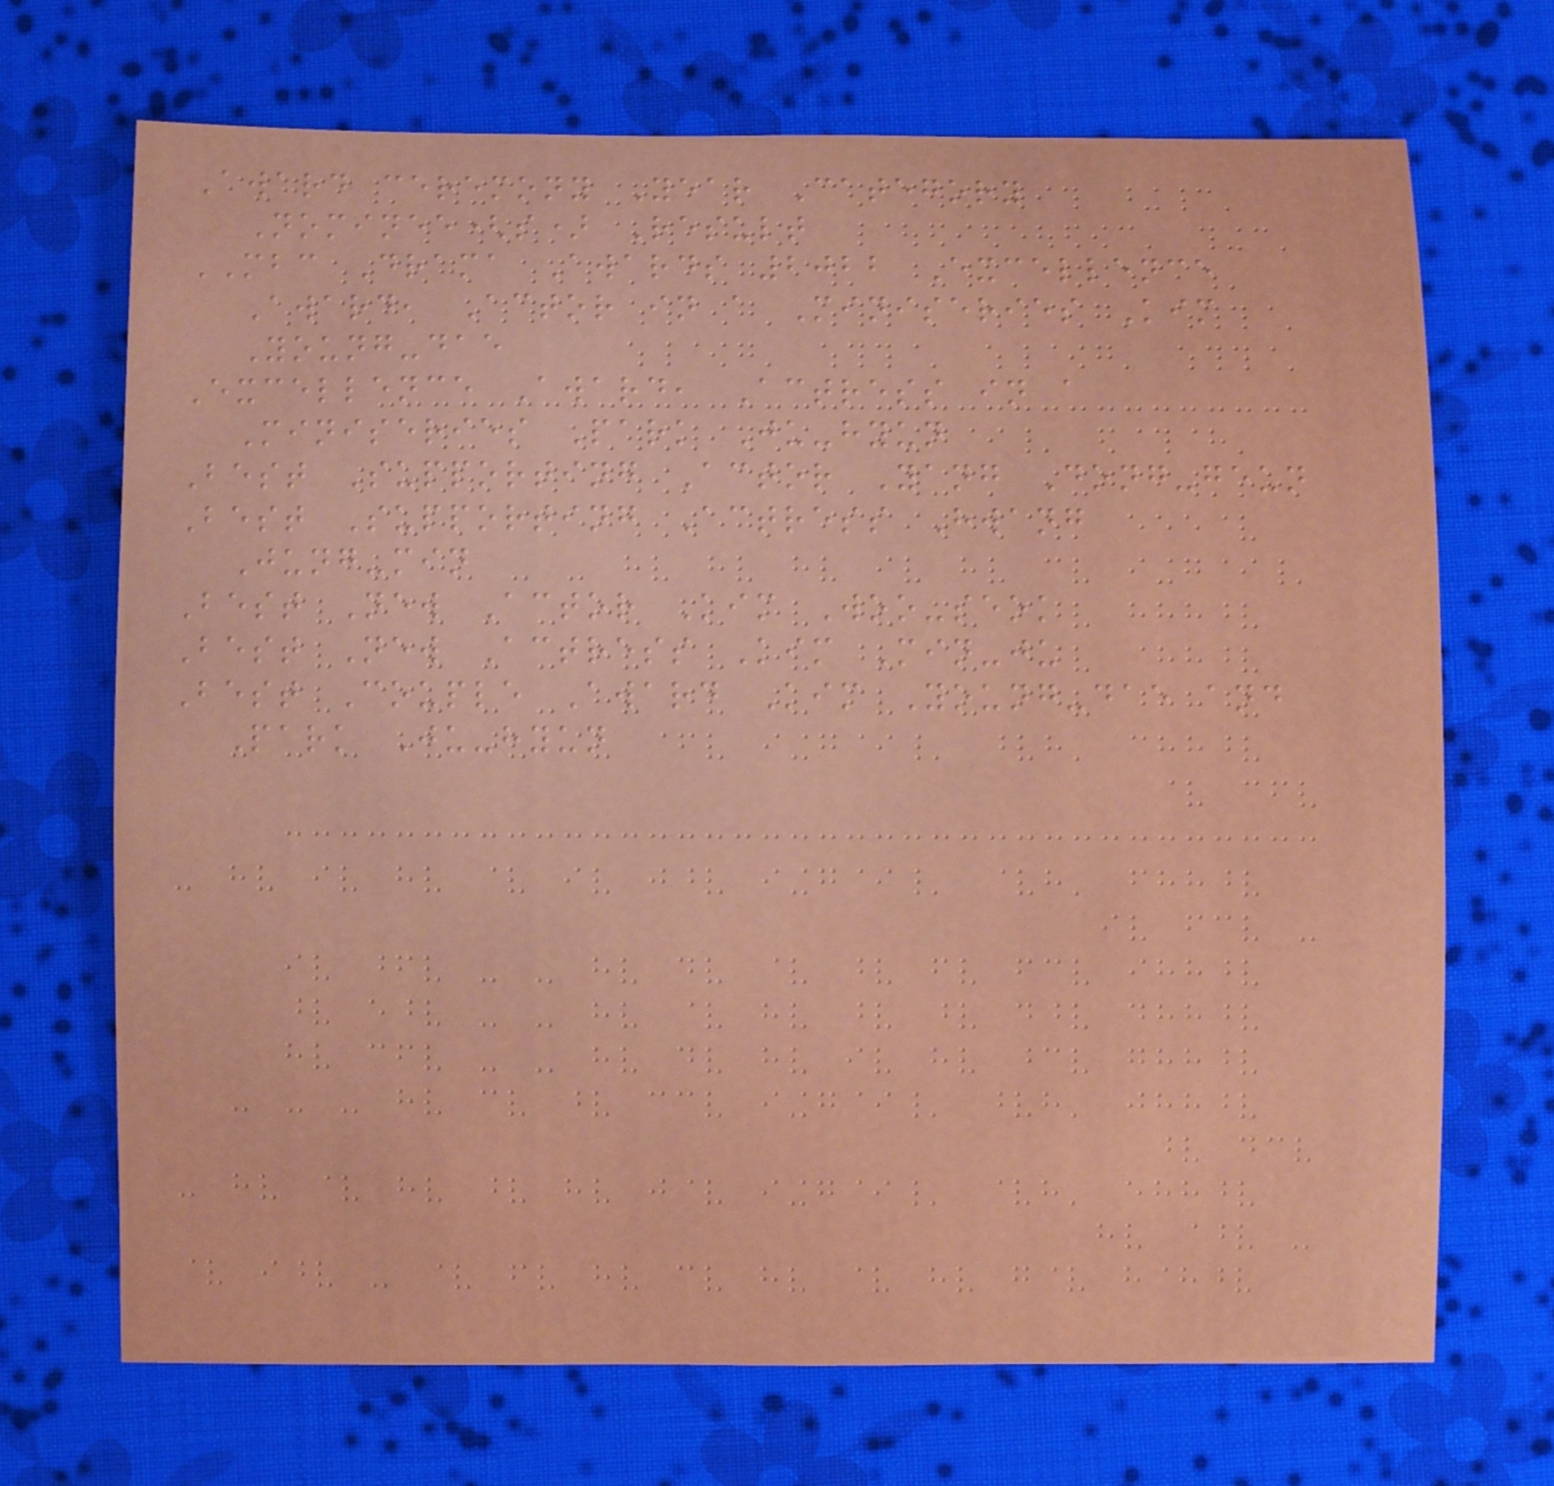Award ceremony Year Category
Nominee(s) Result
MBC Drama Awards 2022 Excellence
Award, Actor in a Miniseries Kim
Young-dae
Excellence Award, Actress in a
Miniseries Park Ju-hyun
Best Supporting Actor Yang Dong-geun
Best Supporting Actress Hwang
Jung-min
Best New Actor Kim Woo-seok
Best New Actress Kim Min-ju
Best Couple Award Kim Young-dae and
Park Ju-hyun
